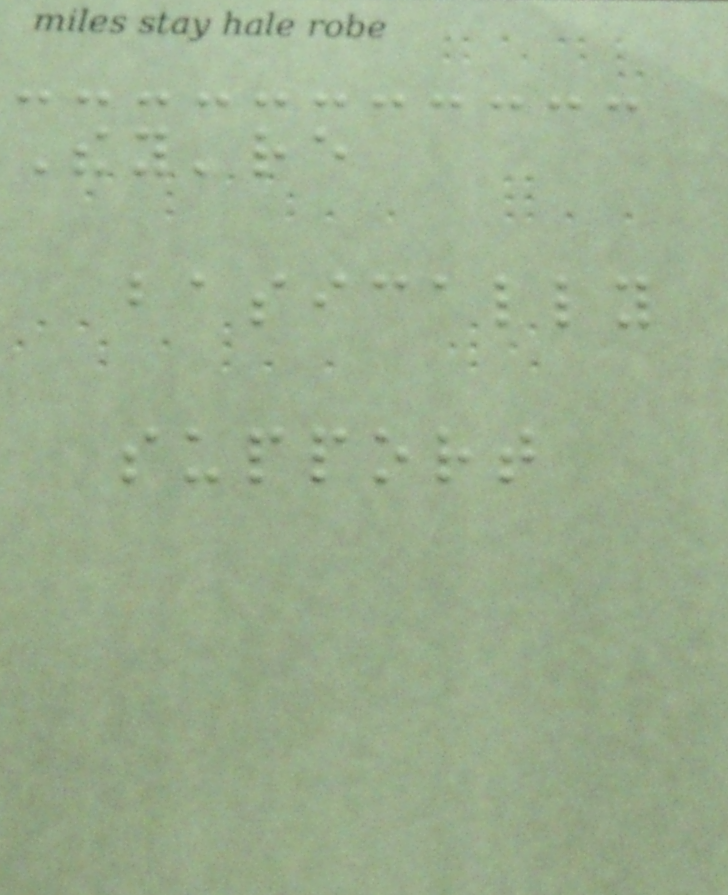They're
basically
support
